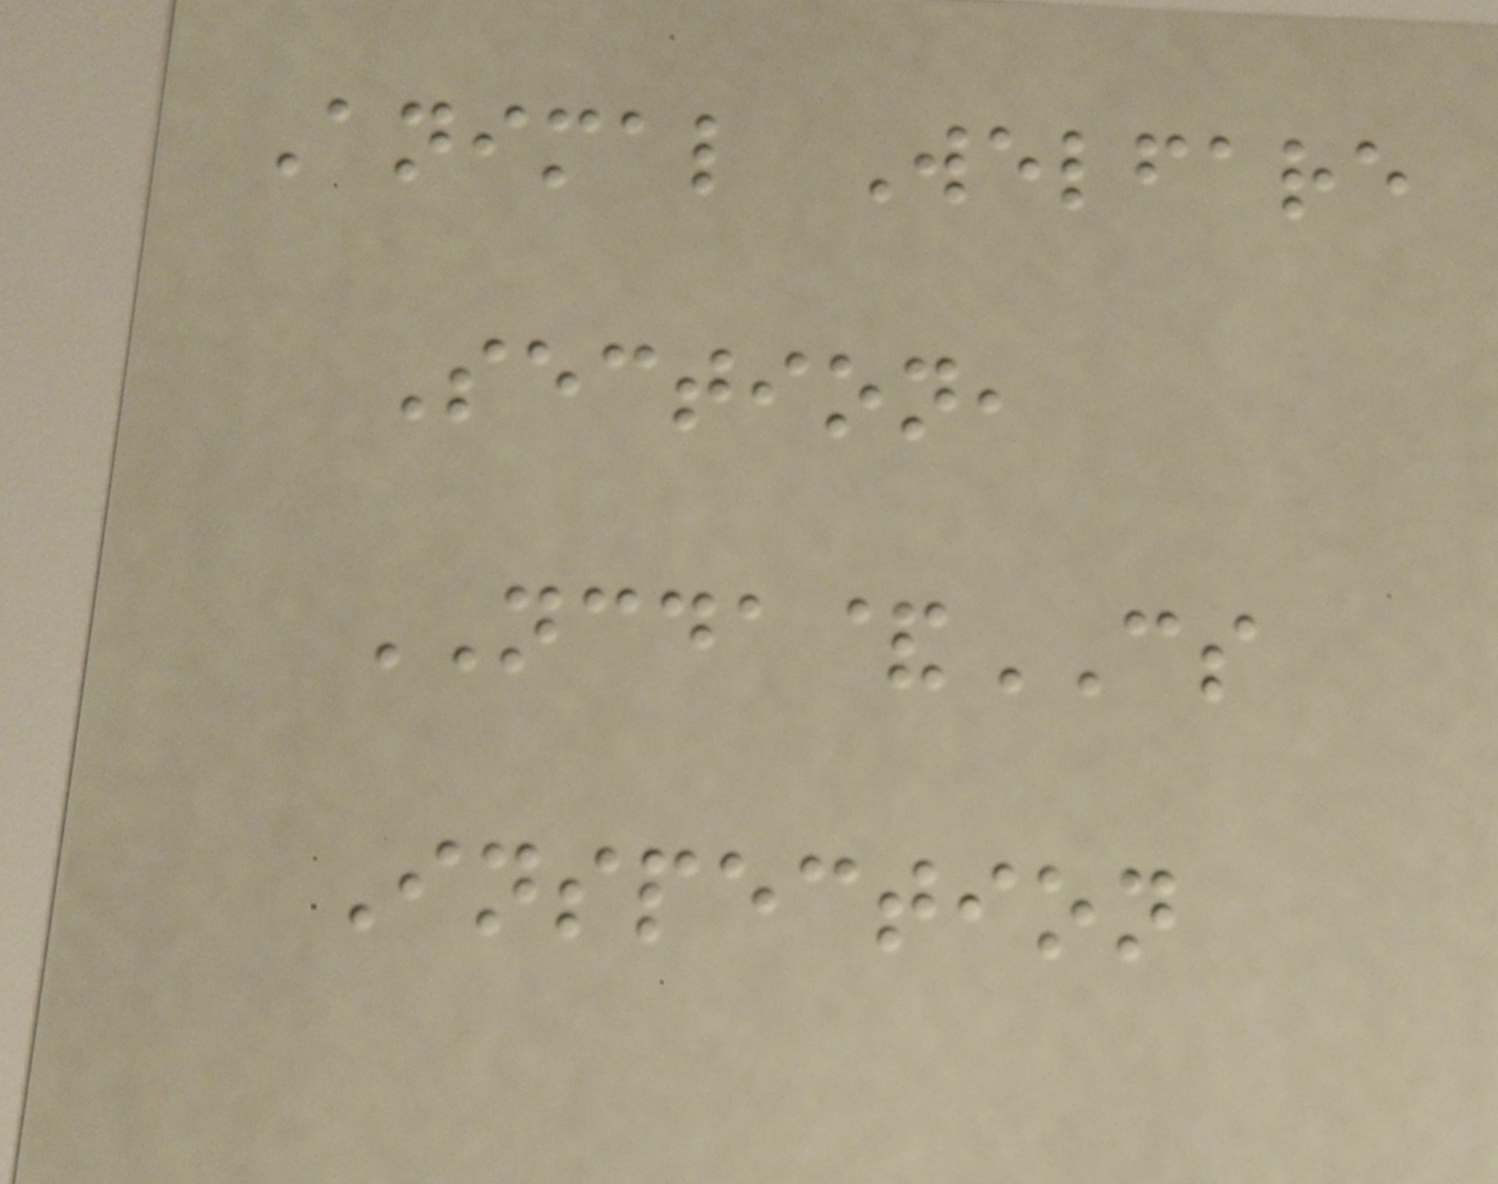Animal Welfare
Section,
NCDA&CS
Inspection
